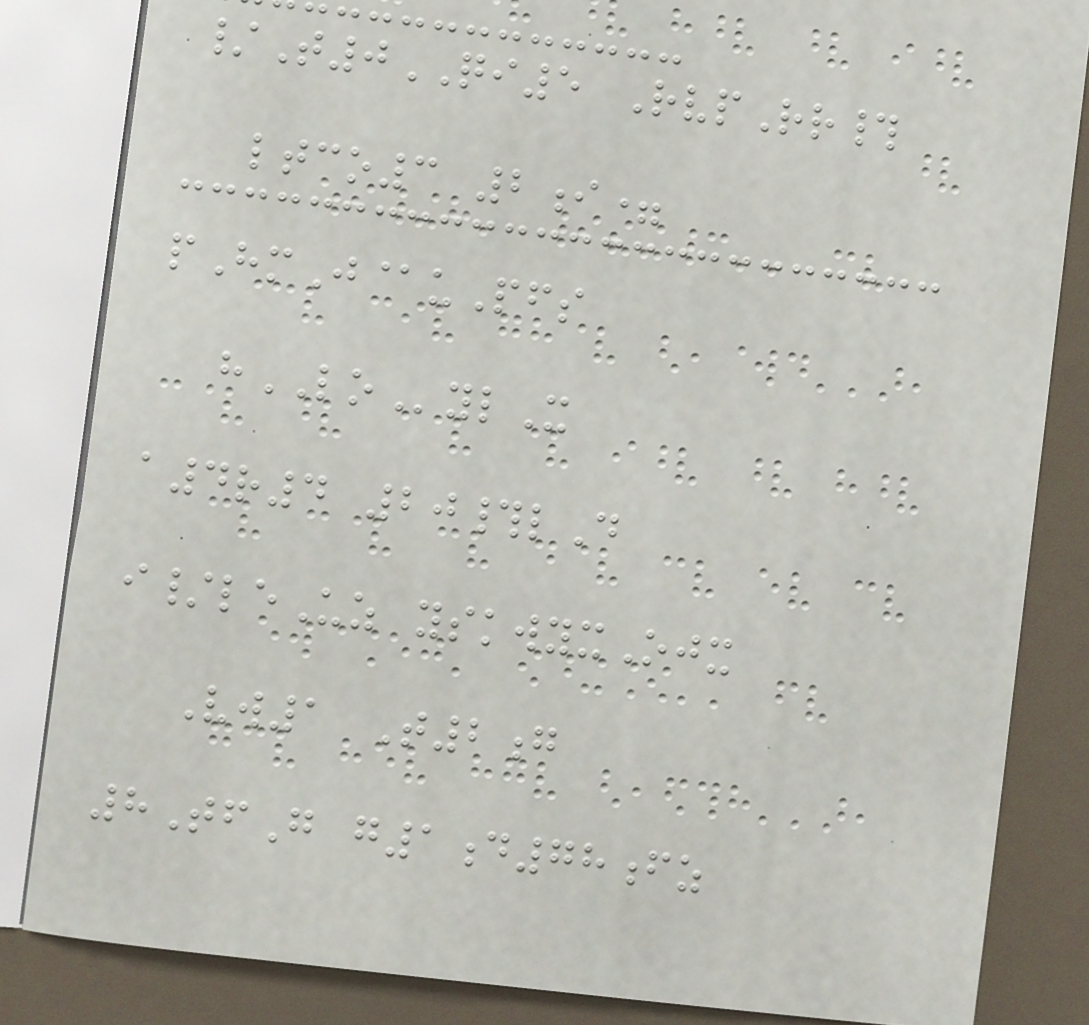/T0QI5 RvpRr#
ltco3 2i=
pHmJ@uPfs
hLOylX
a4r4 20#lD
i/leUz yskwyxOjx
Vw1 T2g
8TfG g1d78fz
